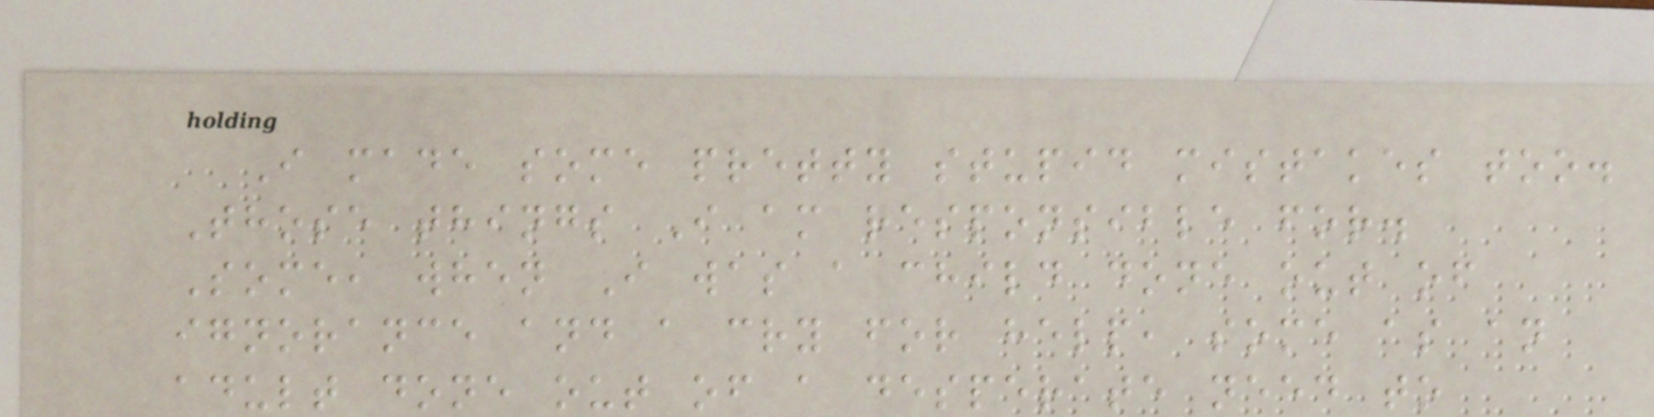I made some pretty stupid mistakes too.
Those things I am responsible for.
Some, when I was a child done out of
ignorance and a cry for help, some as an
adult done out of a desperate need to
